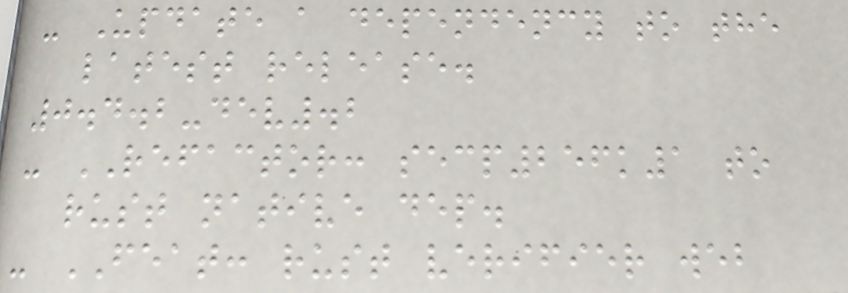- Update a dependency to the
latest release.
0.4.2-dev.2
- REFACTOR: secp256k1 to
rust native dep.
- FEAT: rust verifier web
